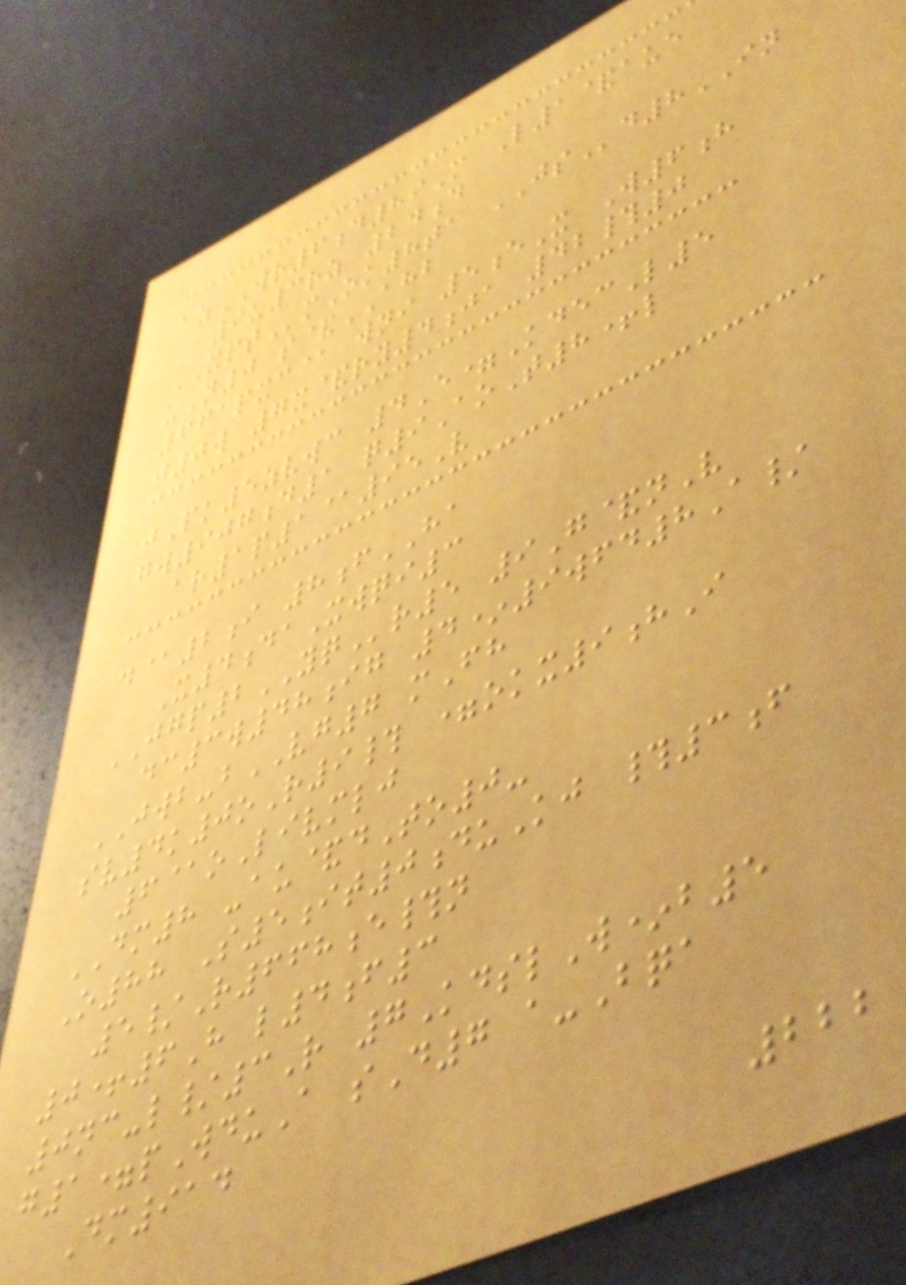azWR6d89M L1&aue
9u3rz 24d
XPTmOk8ta JSd8IN
uN0 s&AHB
661pxc@ wni 5eX W6h
j0w 7x&ry4ja 42#0
jPk5zvwc 4E=KdecL5
gw907d1 q9AoT8+l
ar1p1@95V
d@2i 8fHA
X4daXwqi3
JGP2YQr5 9G&nV
dc3w48ig 4*9wfd8A/
JWB-bVG7 mFh
sv4k0oR9# =okx9hI
6@oLivmlj
DM8 -au&dTo0-
O88 S5it0duKj #3f
5/R668e#n
0+6H l4f3
0nc-l/3R 7KdslW*b5
g1=pWduA sD7 a-Bqa
Dm914
222
